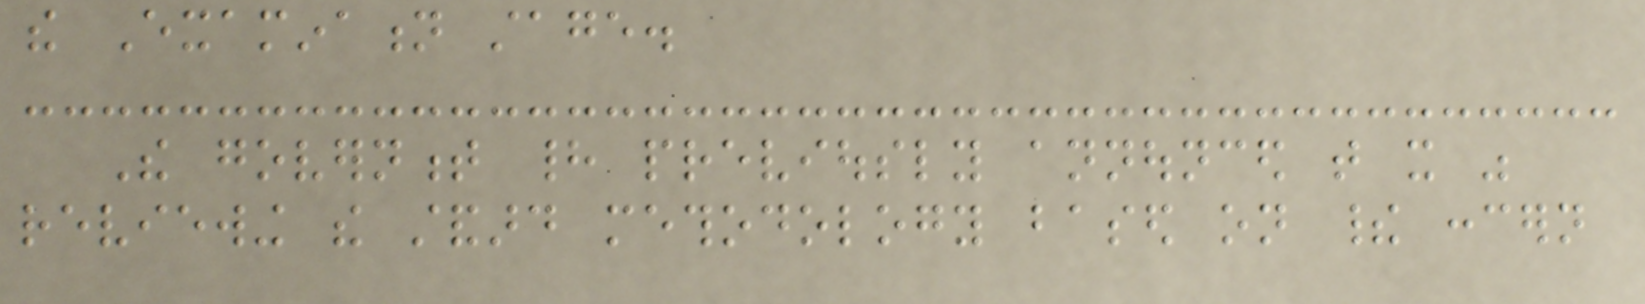the Examination stage.
The government had previously announced that it was
reviewing the standard methodology based on their concern
